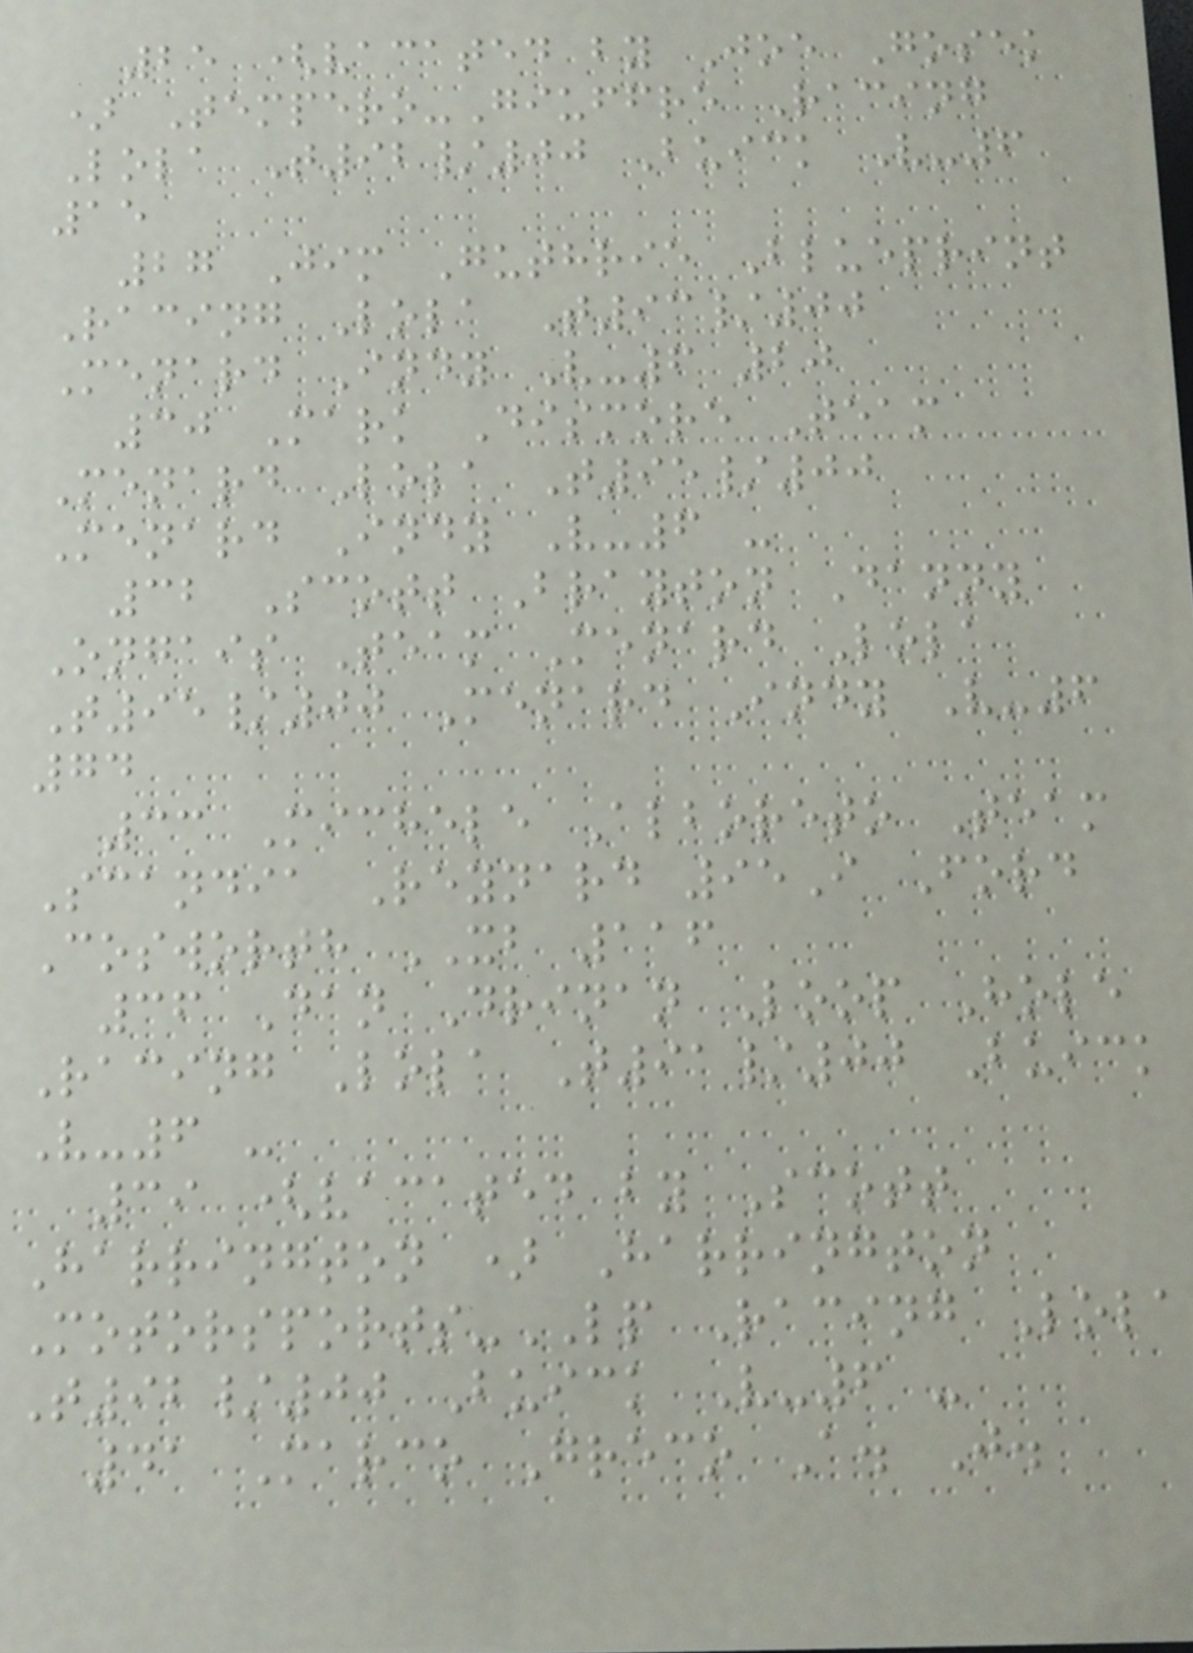25 (vacated by Joe Gosek
) Tempero-Giuffre Racing
Lola T92/00 Buick V-6
15
27 Jim Guthrie Blueprint
Racing Lola T93/00
Menard Indy V-6 20
30 Mark Dismore Team
Menard Lola T95/00
Menard Indy V-6 -
32 Scott Brayton Danny
Ongais Team Menard Lola
T95/00 Menard Indy V-6
74
33 Michele Alboreto Team
Scandia Reynard 95I Ford
Cosworth XB 116
36 Dan Drinan Loop Hole
Racing Lola T91/00 Buick
V-6 -
39 (vacated by Scott
Harrington ) Harrington
Motorsports-LP Racing Lola
T92/00 Buick V-6 -
41 Marco Greco A. J.
